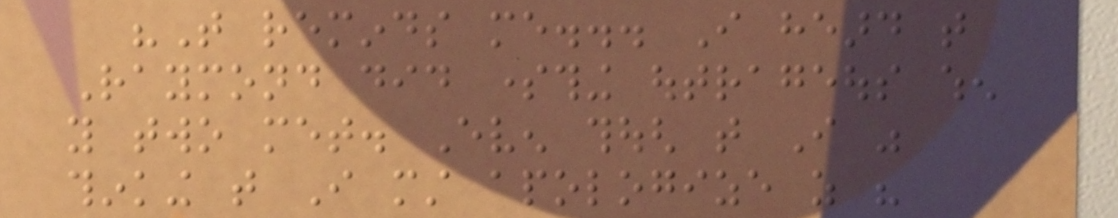"That reminds me... I heard that
Raymond did something outrageous when
you two met. Even though that I was
thinking that I must apologize as his
